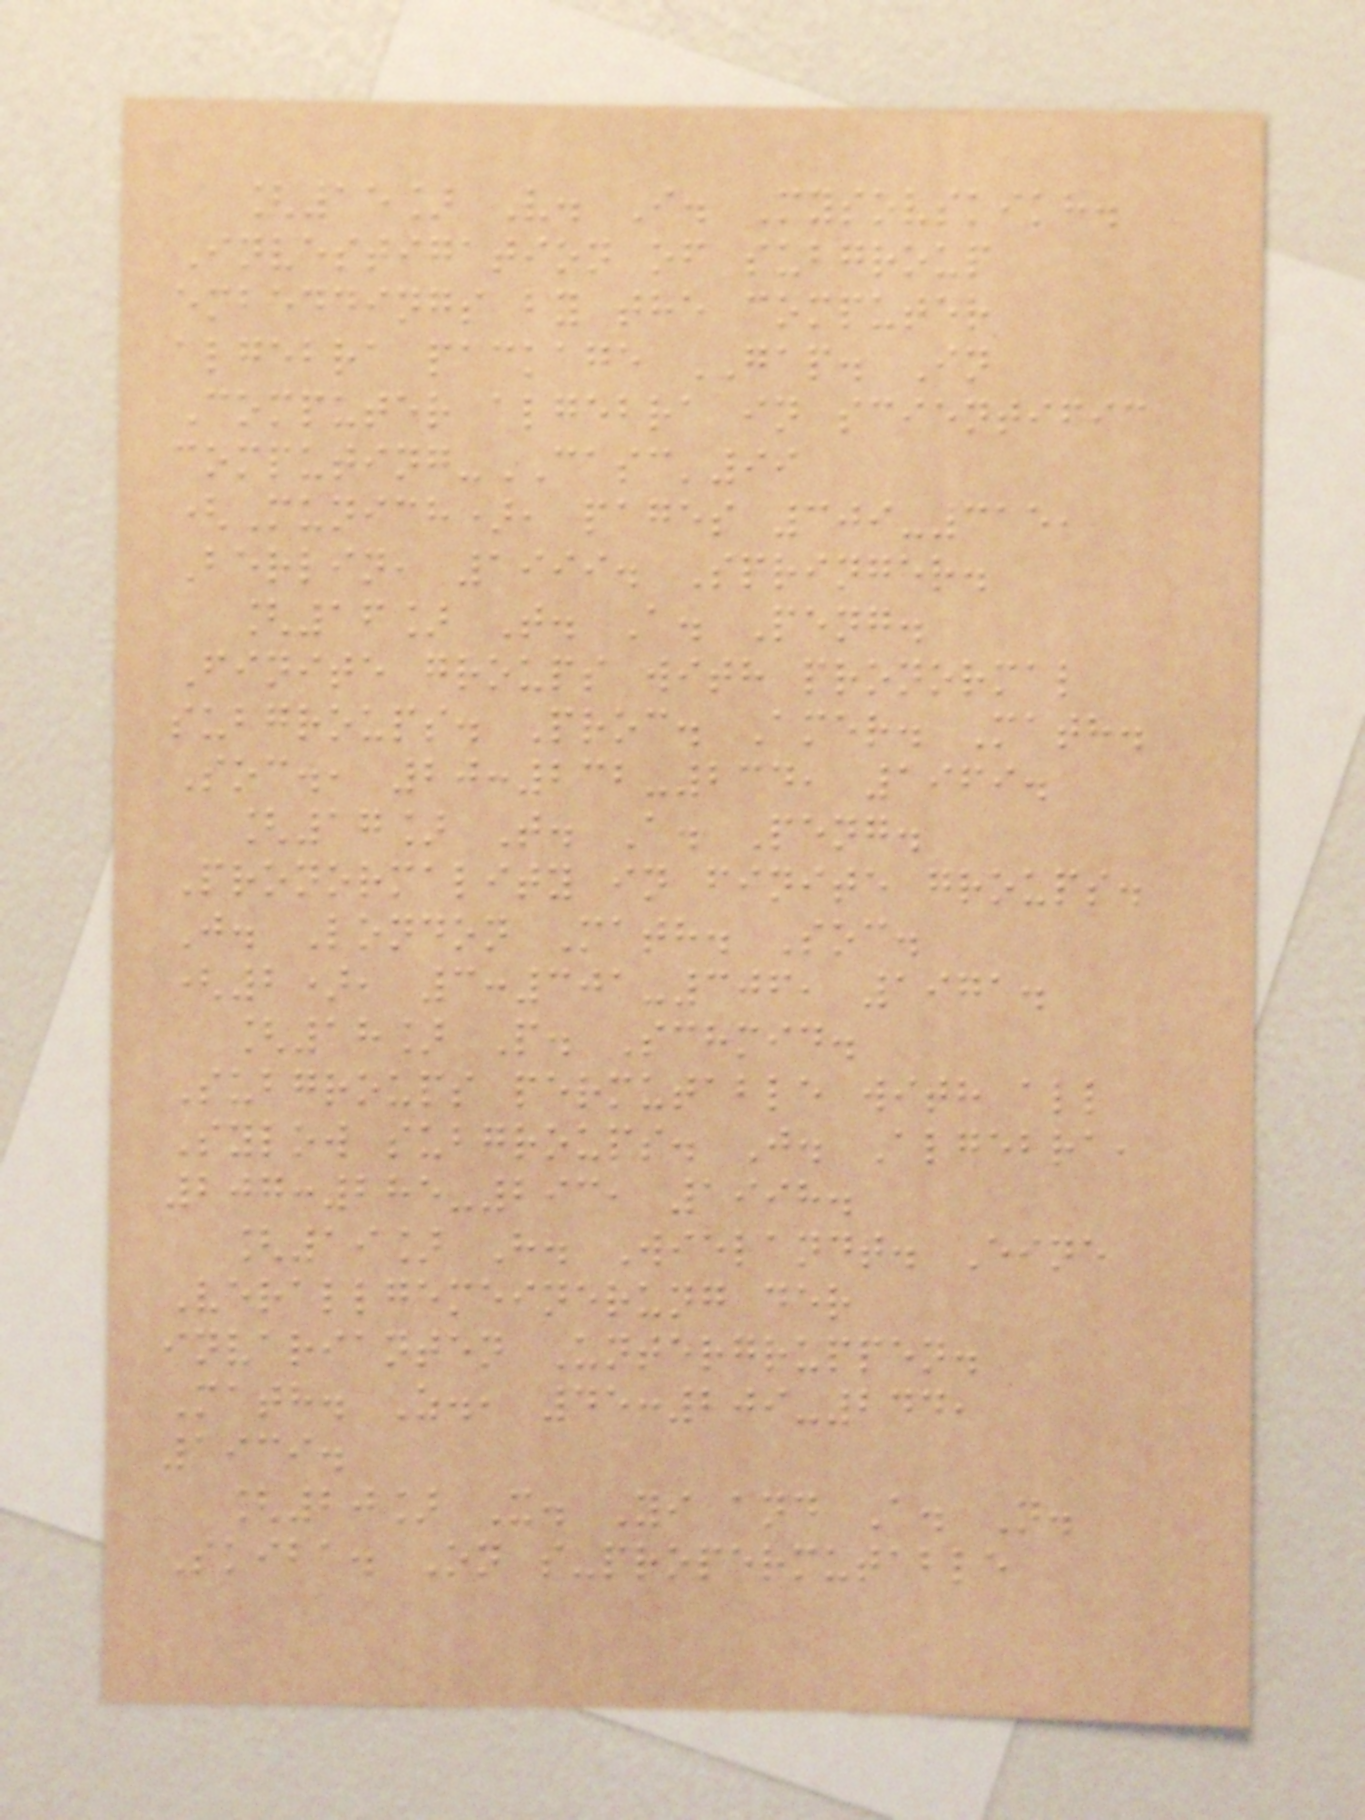[15] V. I. Mysovskikh.
Investigation of subgroup
embeddings by the computer
algebra package GAP. In
Computer algebra in scientific
computing-CASC'99
(Munich), pages 309-315,
Berlin, 1999. Springer.
[16] T. A. Peng.
Finite groups with pronormal
subgroups. Proc. Amer. Math.
Soc., 20:232-234, 1969.
[17] T. A. Peng.
Pronormality in finite groups.
J. London Math. Soc.
(2), 3:301-306, 1971.
[18] P. Schmid.
Subgroups permutable with all
Sylow subgroups. J. Algebra,
207:285-293, 1998.
[19] H. Wielandt. Eine
Verallgemeinerung der
invarianten Untergruppen.
Math. Z., 45:209-244,
1939.
[20] X. Yi and A. N.
Skiba. On s-propermutable
